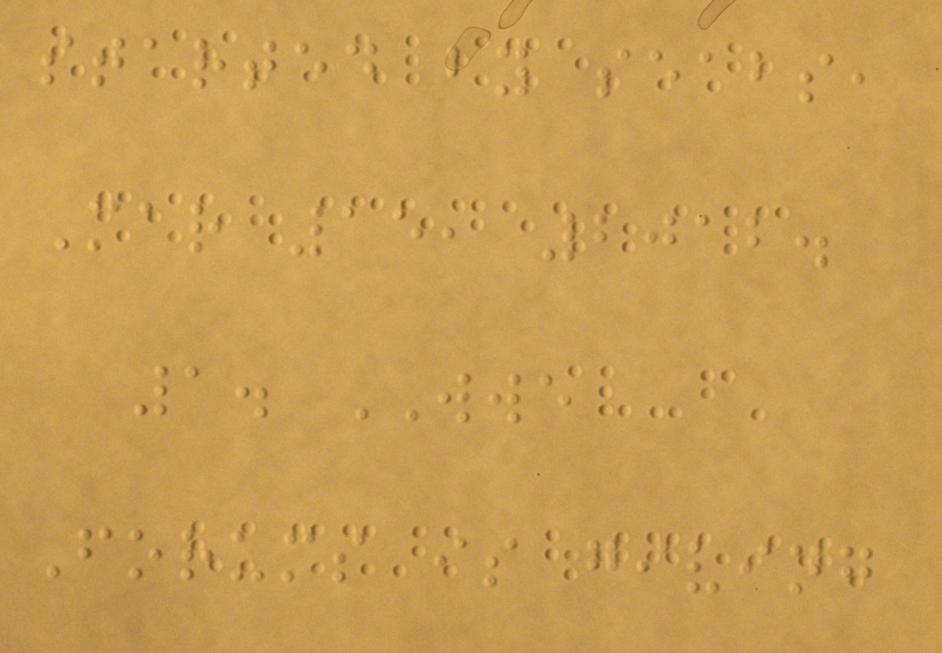started by seabs,
Mar 15, 2012.
1. WWE
Forums is giving
